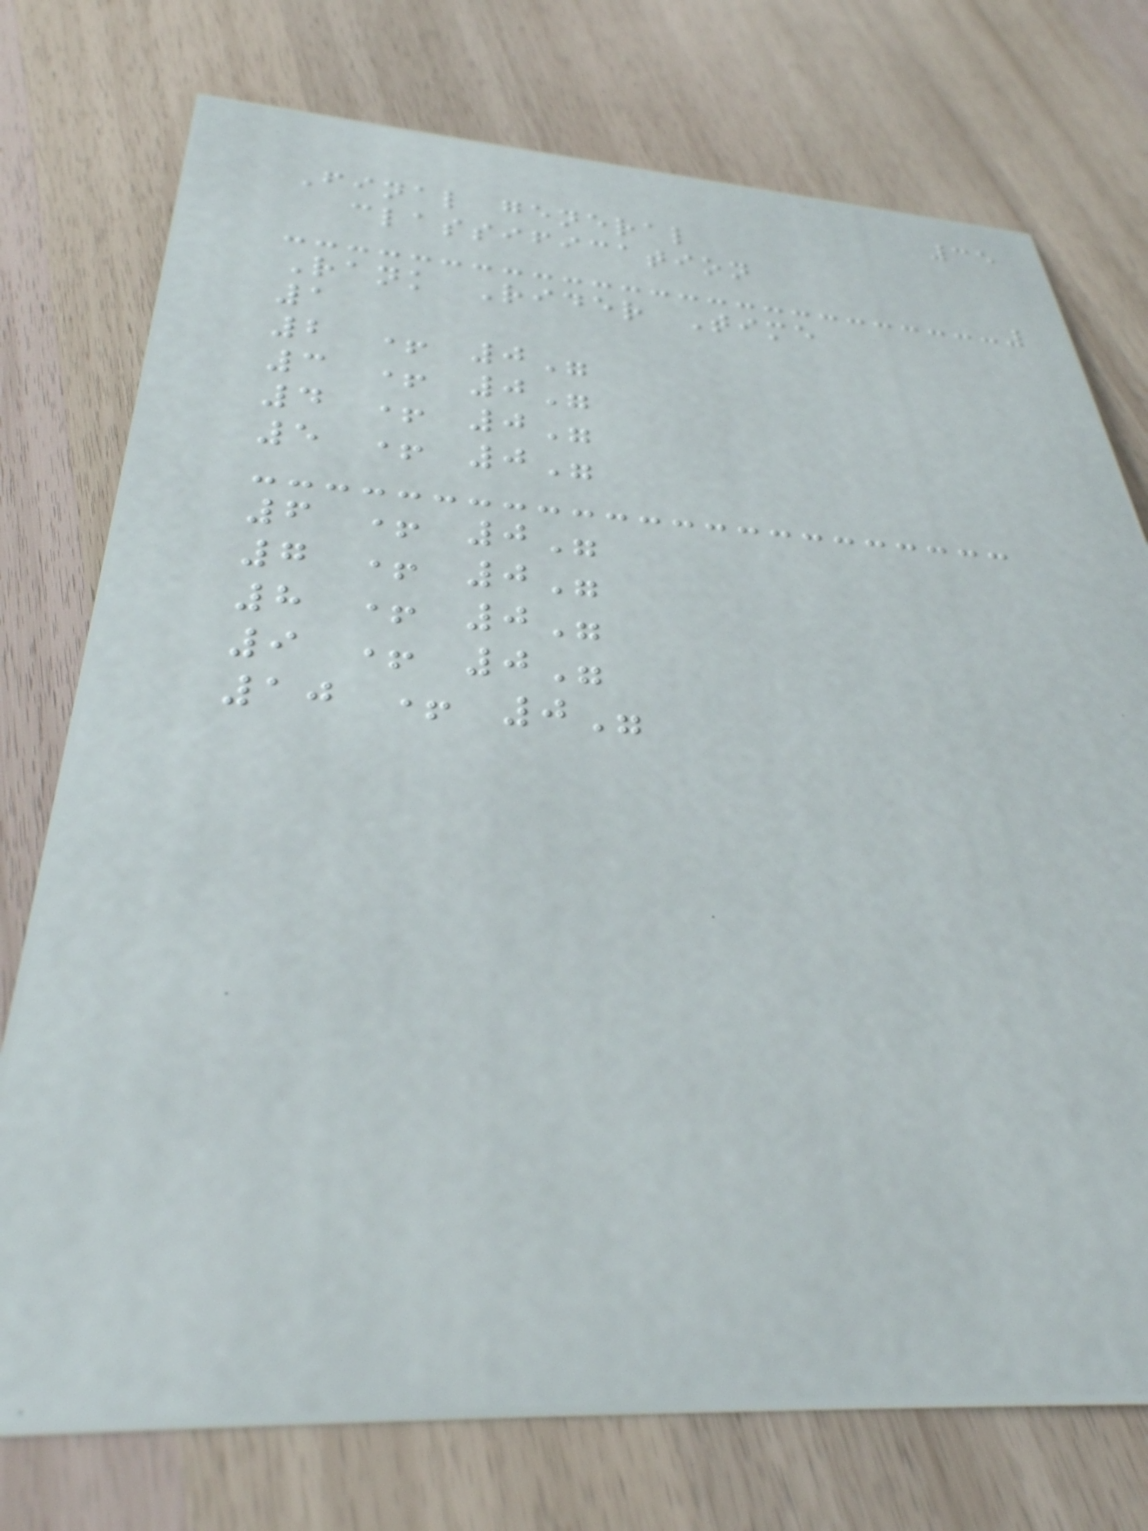35
Final general
classification
Rank Rider Time
1
2 + 0"
3 + 0"
4 + 0"
5 + 0"
6 + 0"
7 + 0"
8 + 0"
9 + 0"
10 + 0"
